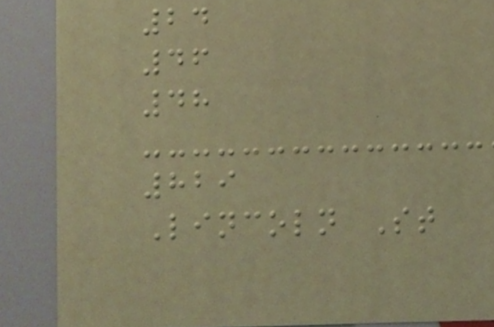24
46
48
829
Lincoln St
